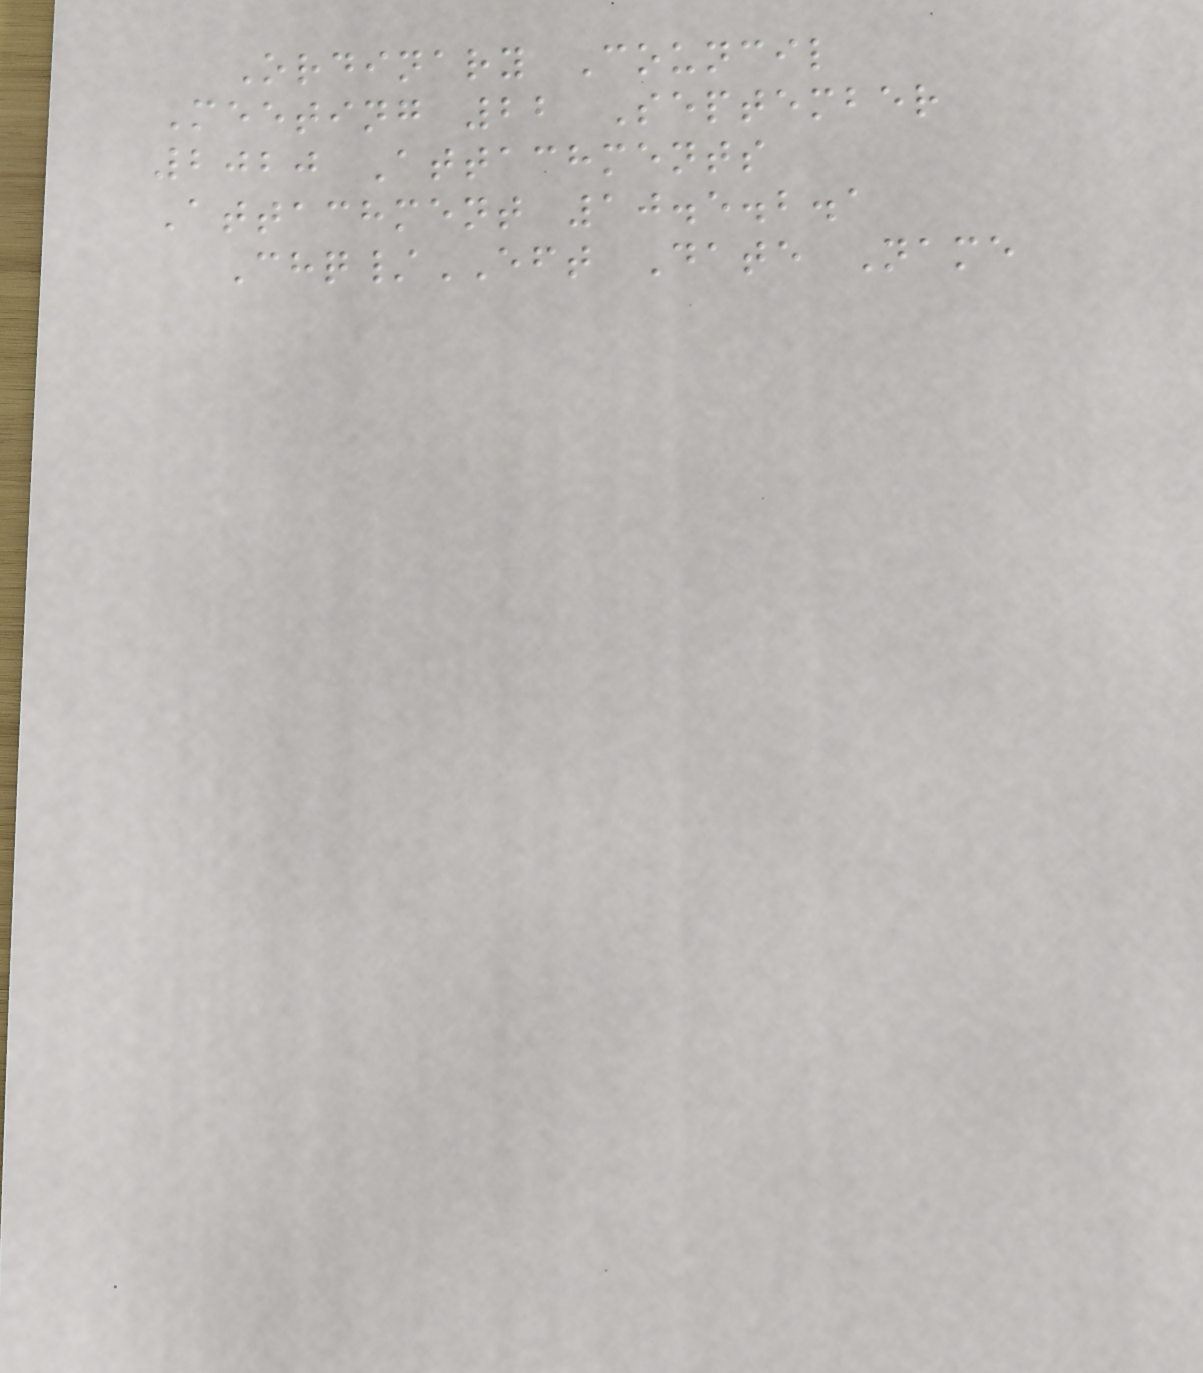Ordinary Council
Meeting 22 September
2020 Attachments
Attachment 10.5.2.1
Chq/EFT Date Name
